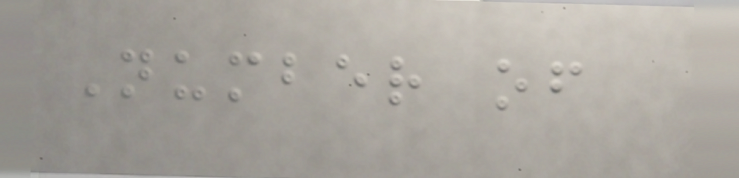Number of
